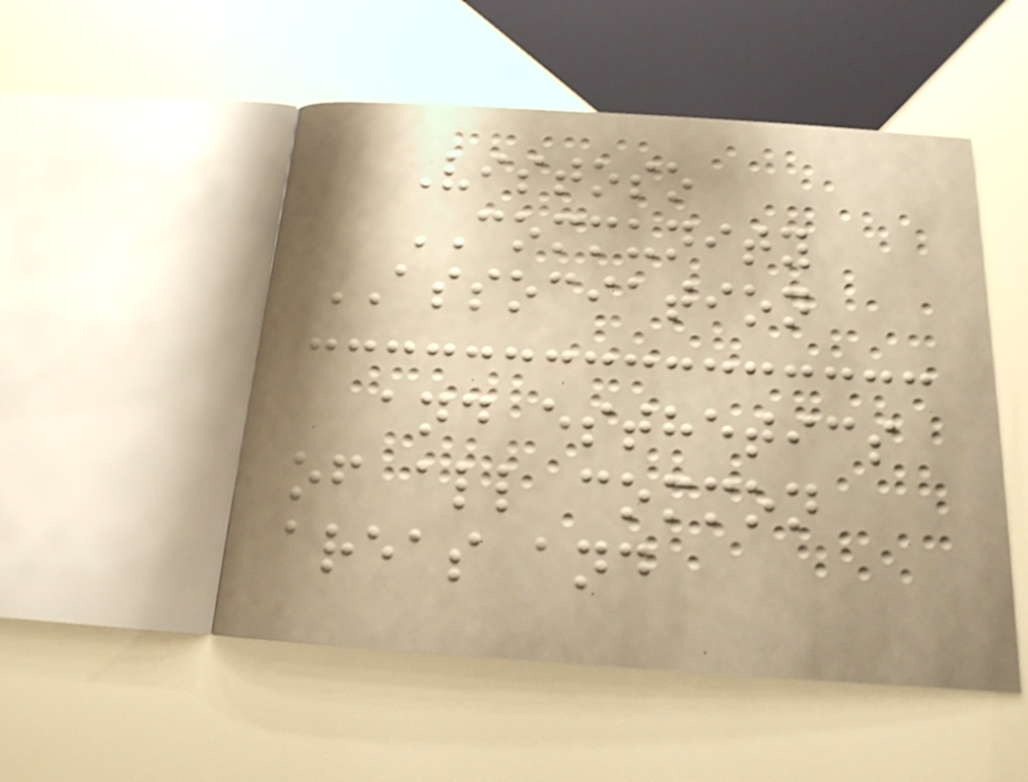Vistoso
COMMUNITY
ASSOCIATION
and esthetics
of all common
areas and
